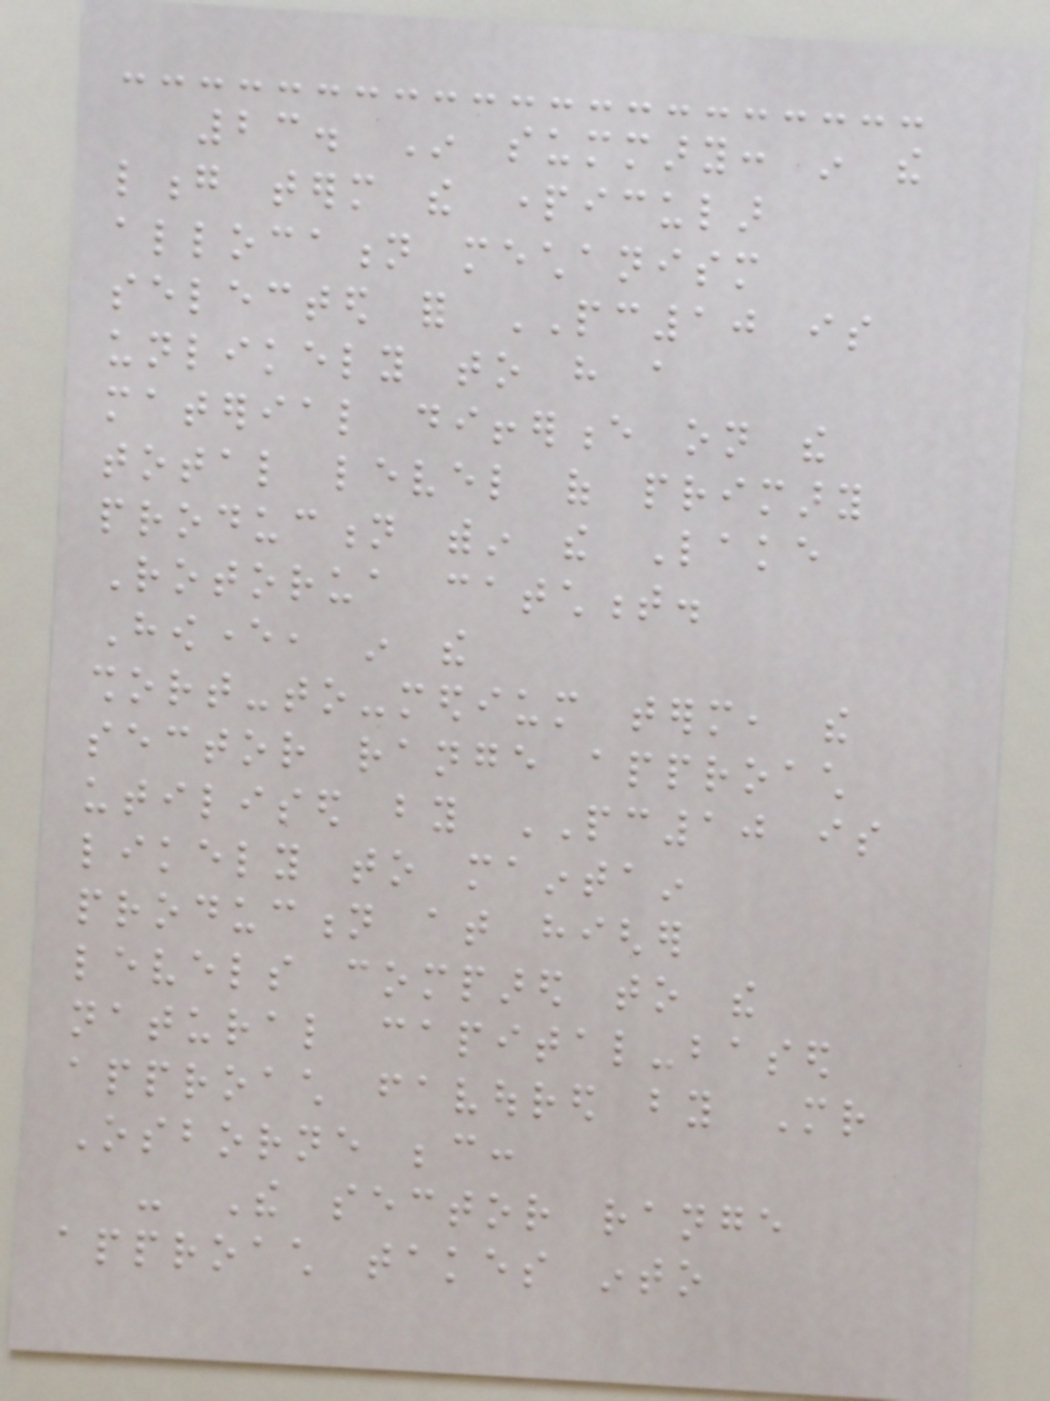23. In summary: in the
long term the particular
allocation mechanism
selected for PC10 is
unlikely to have a
material difference on the
total level of primary
production within the Lake
Rotorua catchment.
However, in the
short-to-medium term, the
sector range approach
utilised by PC10 is
likely to maintain
production at higher
levels compared to the
natural capital-based
approach favoured by Mr
Osborne because:
- The sector range
approach takes into
